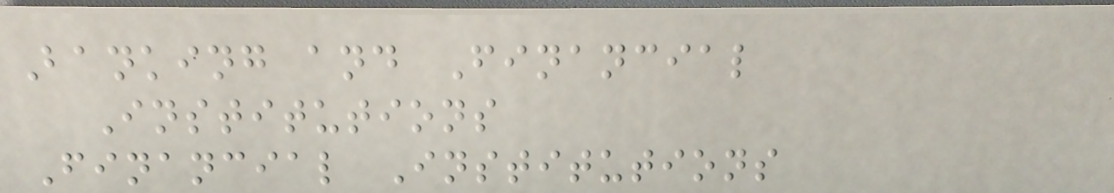Banking and Financial
Institutions
Financial Institutions
